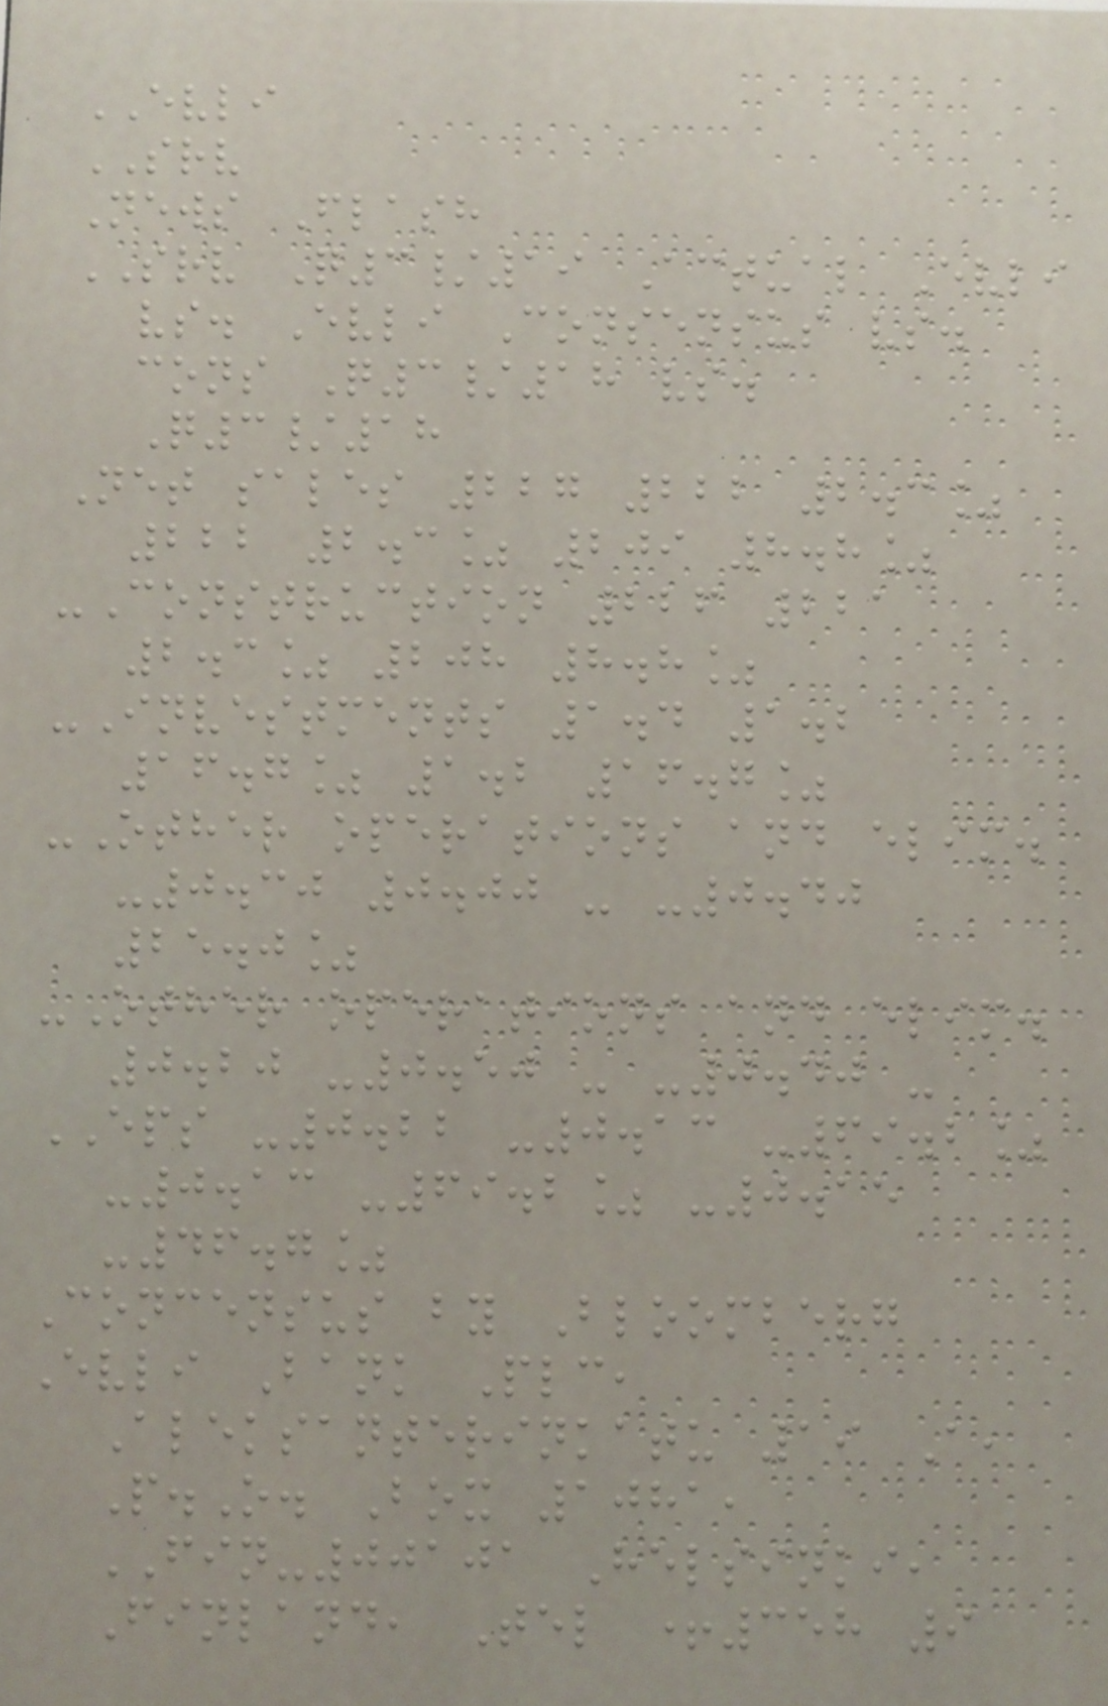EVLI
SRV
News Flash
SRV Q3/19 Actual Evli
vs. Evli Consensus vs.
cons Q3/18 vs.
Q3/18
Net sales 227 222 2.3%
222 2.3% 209 8.8%
-Construction 226 221
2.3% 208 8.8%
-Investments 1.4 1.2
16.7% 1.2 16.7%
-Other operations and elim.
-0.30 0.00 - -0.40
25.0%
-Other operations and elim.
0.20 -0.50 - -0.40 -
EPS -0.22 -0.13 -69.2%
-0.13 -69.2% -0.15
-46.7%
Concensus by Bloomberg
Evli Bank Plc,
Aleksanterinkatu 19 A,
P.O. Box 1081,
FIN-00101 Helsinki,
Finland, Tel +358 9
